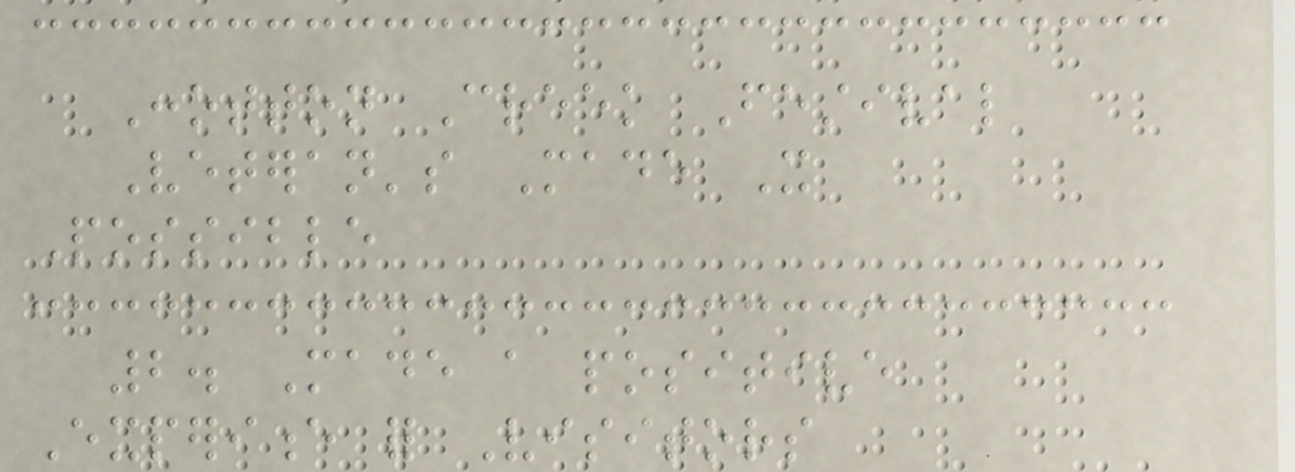Conotton Creek Festival
Veteran's Made It
Possible
2. Made a positive
Experience for Visitors
